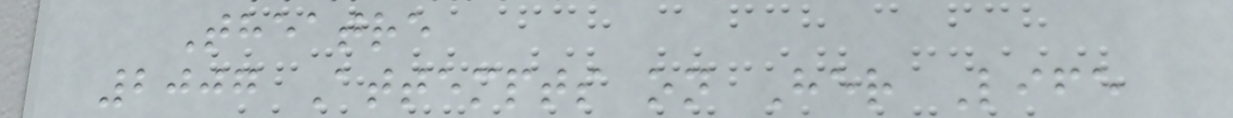Theatre
2007 Attempts on Her Life
